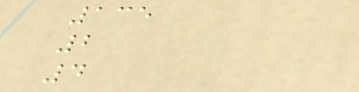135
2
4
